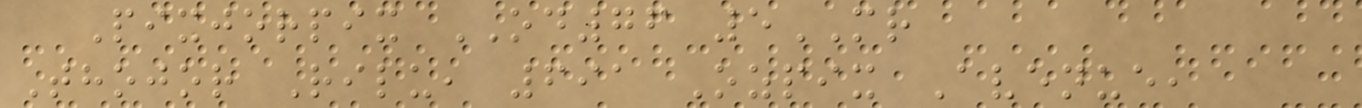Pixjorpix OD76 5MR
Thojor Rilu, 691 Ozpix Avenue,
